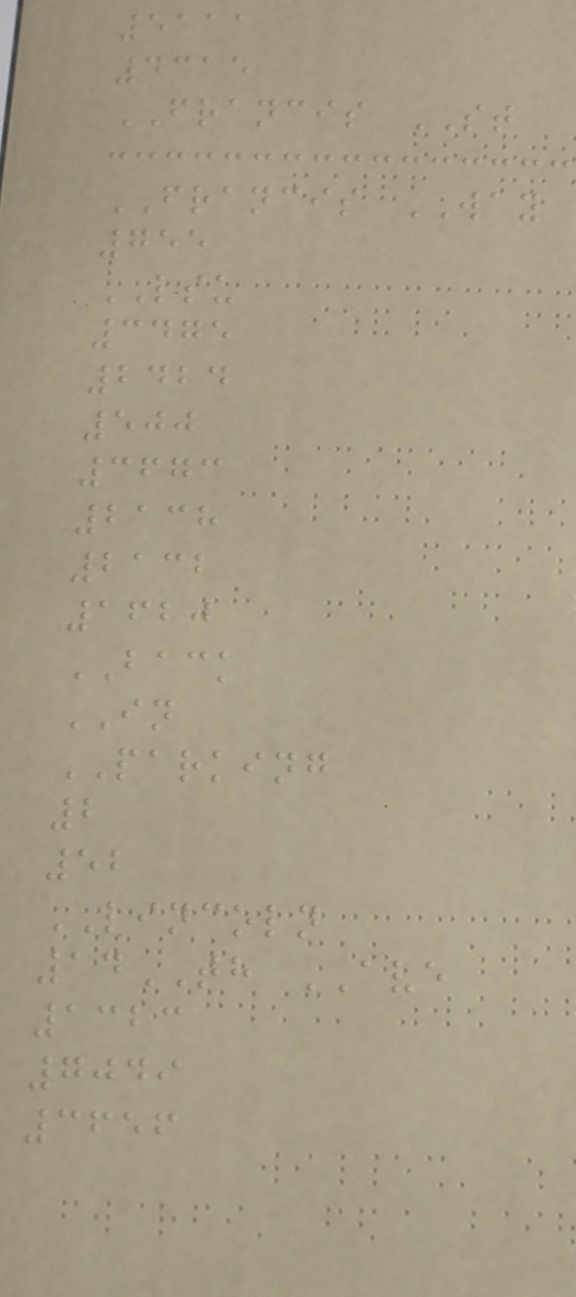5111
4315
FRANCIS ST
FRANCIS WAY
755
LSU
3475
2424
500
3673
2138
2132
1620
BACK
IN
PARKING
2
52
LINCOLN
14TH AVE
1323
7049
3656
